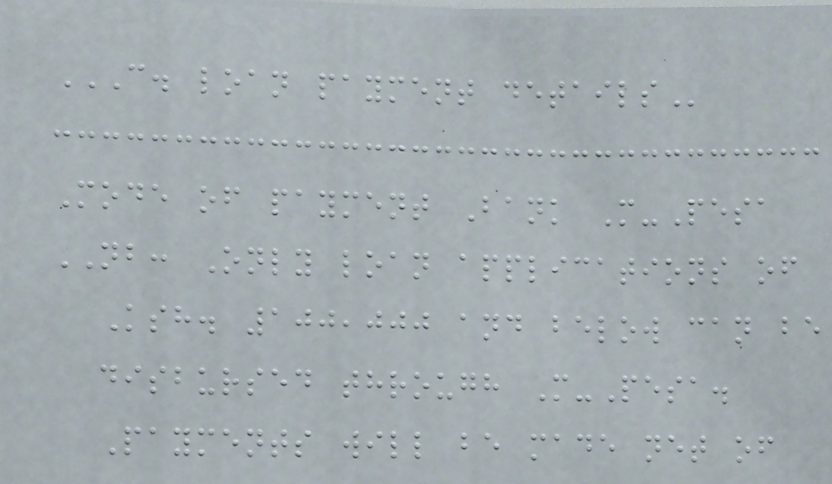C. LOAN PAYMENT DETAILS
Mode of payment Bank M-Pesa
NB: Only loan applications of
Ksh. 100,000 and below can be
disbursed through M-Pesa.
Payments will be made net of
